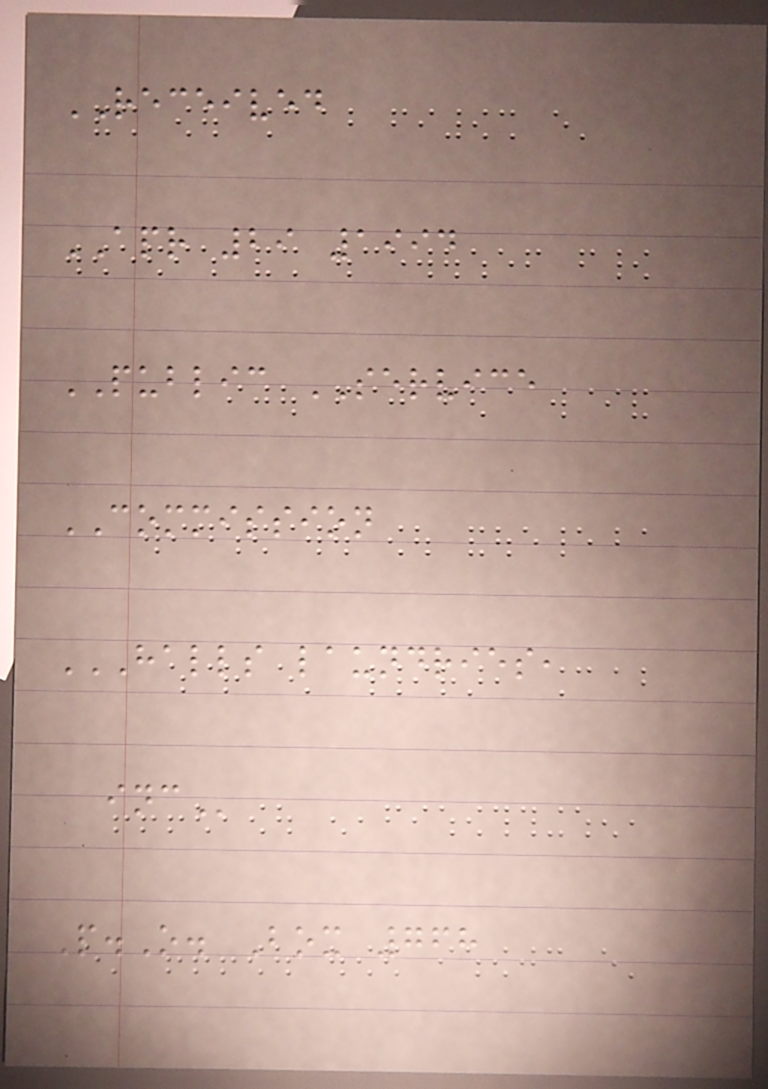RECEIVED
APR 29 1994
PUBLIC SERVICE
COMMISSION
HALLS LAUNDRIES,
INC
P.O. Box 768
